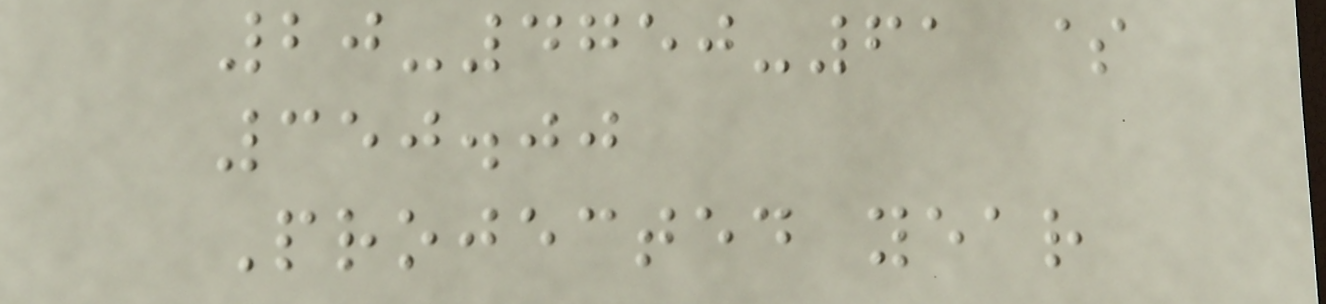20-4750-61 $
350.00
Projected year
